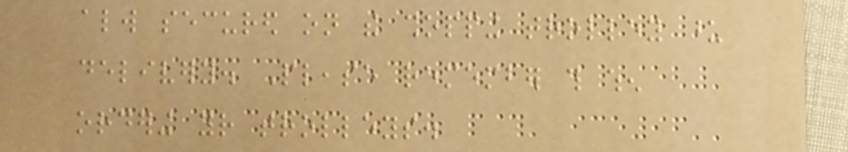always secured on the shopping trolley upon
delivery. Please remember this when
ordering your trolleys.
